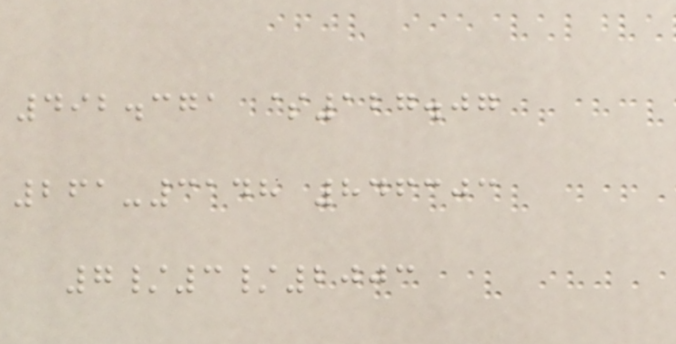492.371 $127.07
261-3148 846303
7/3/2003
